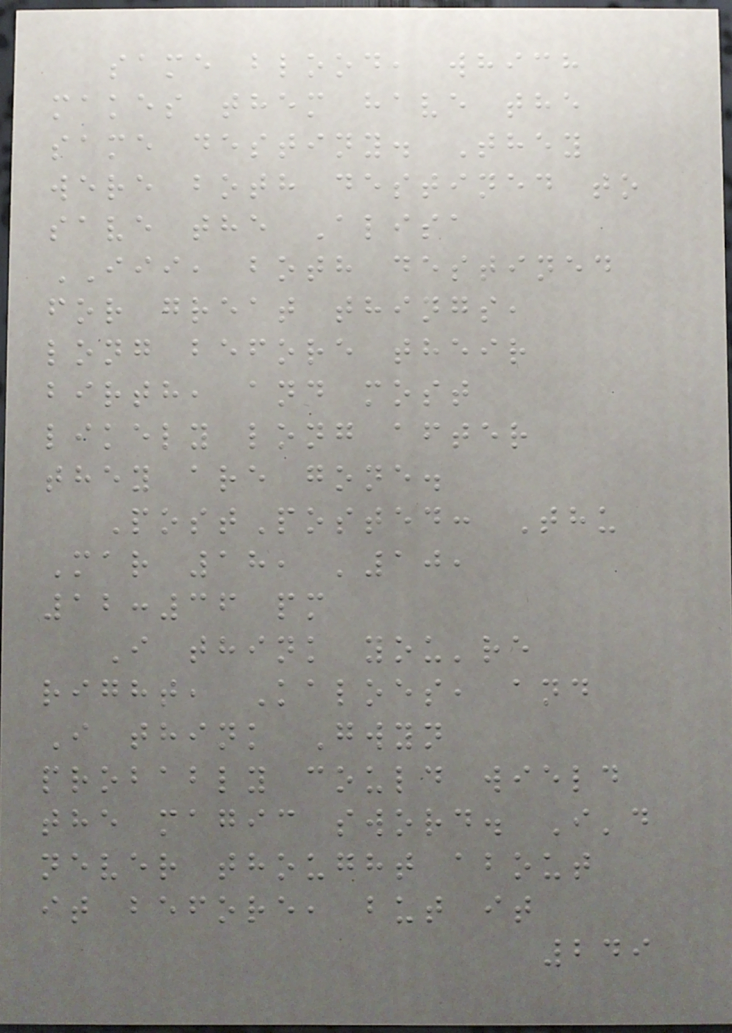same blood, which
makes them have the
same destiny. They
were both destined to
save the Alisa
III, both destined
for great things,
long before their
birth, and most
likely long after
they are gone.
PostPosted: Thu
Mar 18, '10,
12:36 pm
I think you're
right, Kaloes, and
I think Gwyn
probably could wield
the magic sword. I'd
never thought about
it before, but it
249
